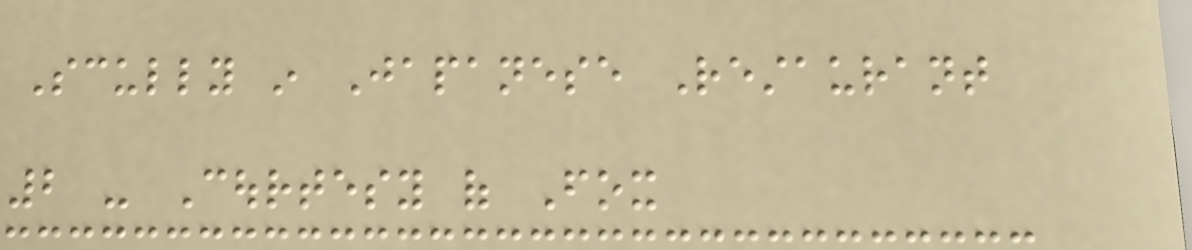Scully in Japanese Restaurant
2 - Courtesy of Fox
